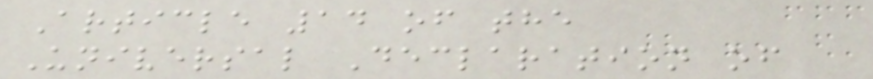Article 14 of the
Universal Declaration of
